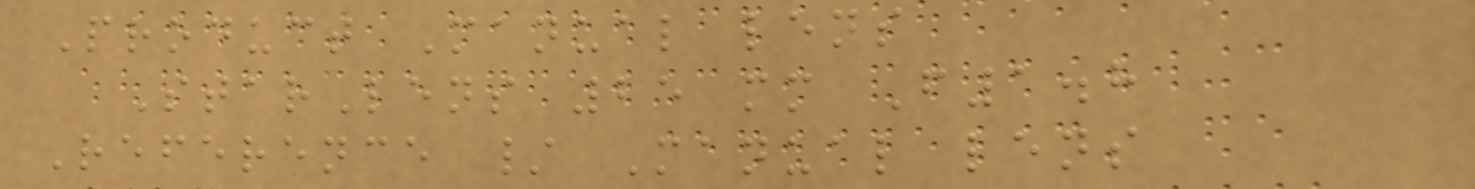Product Manual lens
StarLens 25 mm F1.8
Reference / Manual lens
